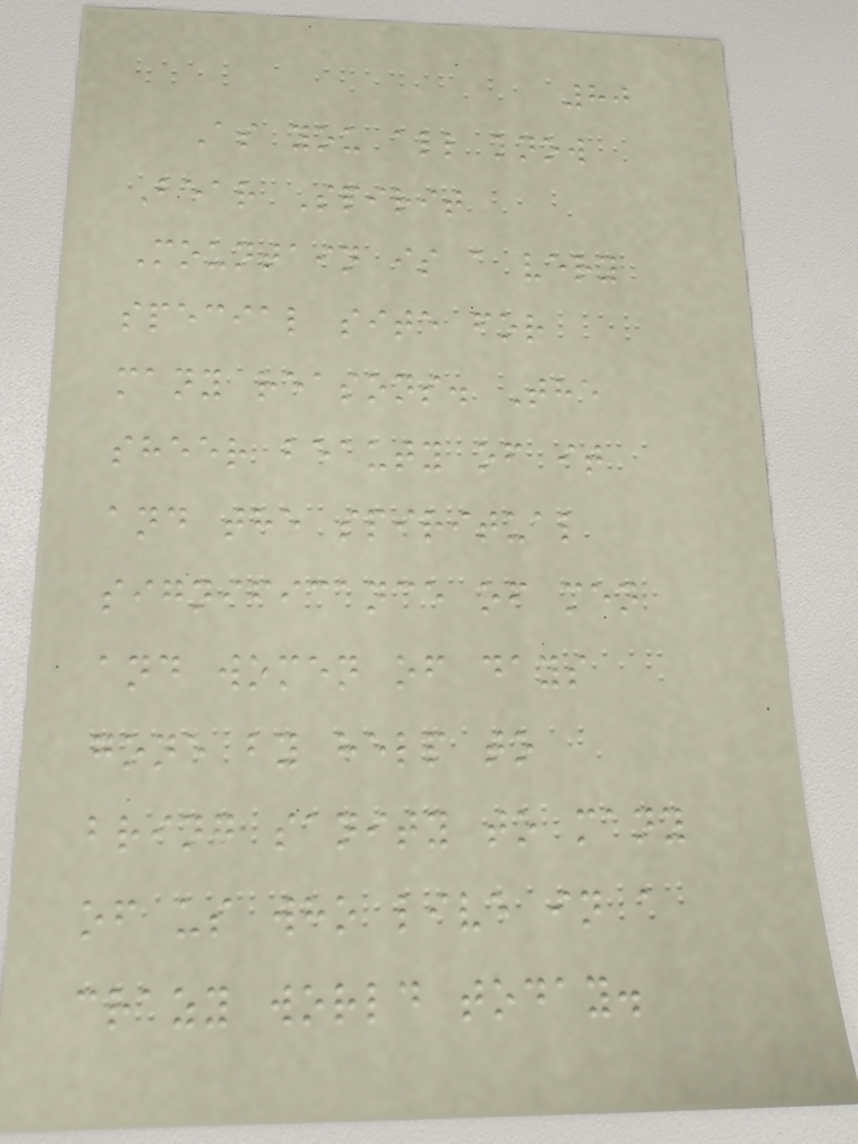80
As you all know
Bear Spirit
Mountain is a very
special site for
many reasons. The
sheer beauty of it
and the spiritual
significance of men
and women of days
gone by help to
bring sanity to many
of us who live in a
crazy world today.
